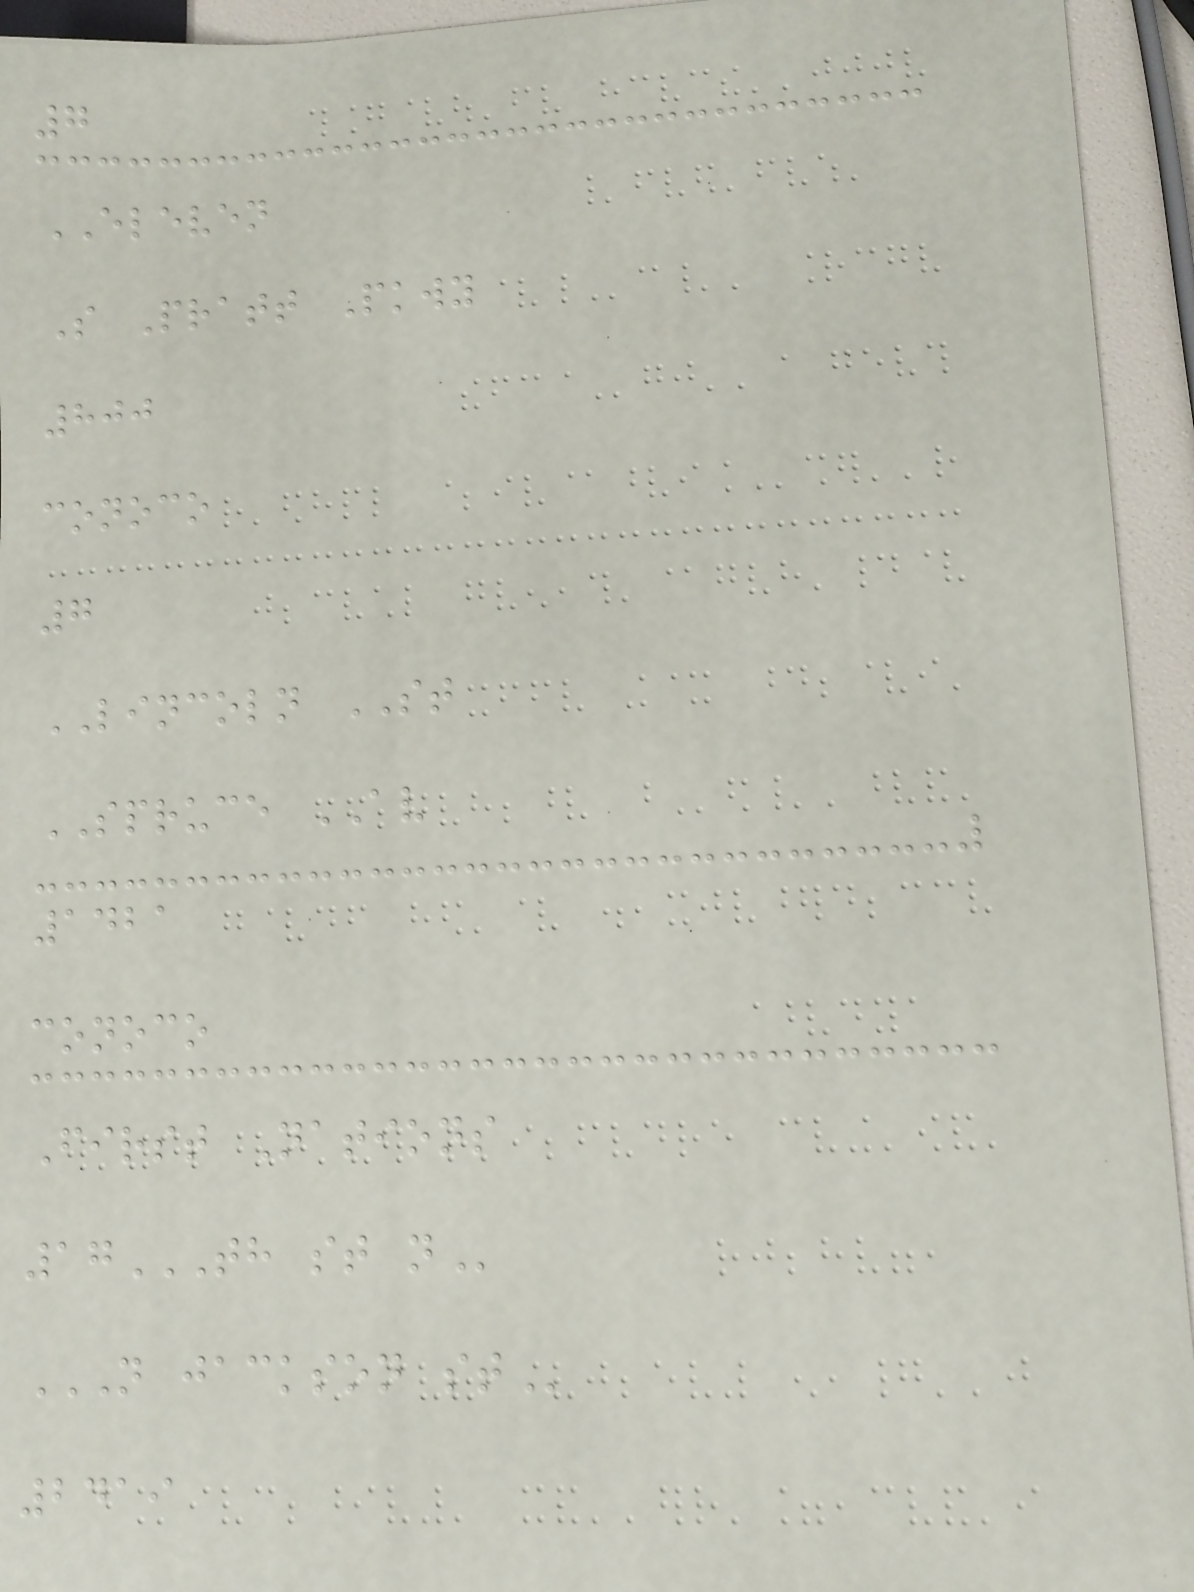7
ELEVEN
S Pratt Pkwy
800
conoco
7
LINCOLN ST
SPRUCE AV
1421
conoco
First Nations
17TH ST N
N JACKSON ST
2419
